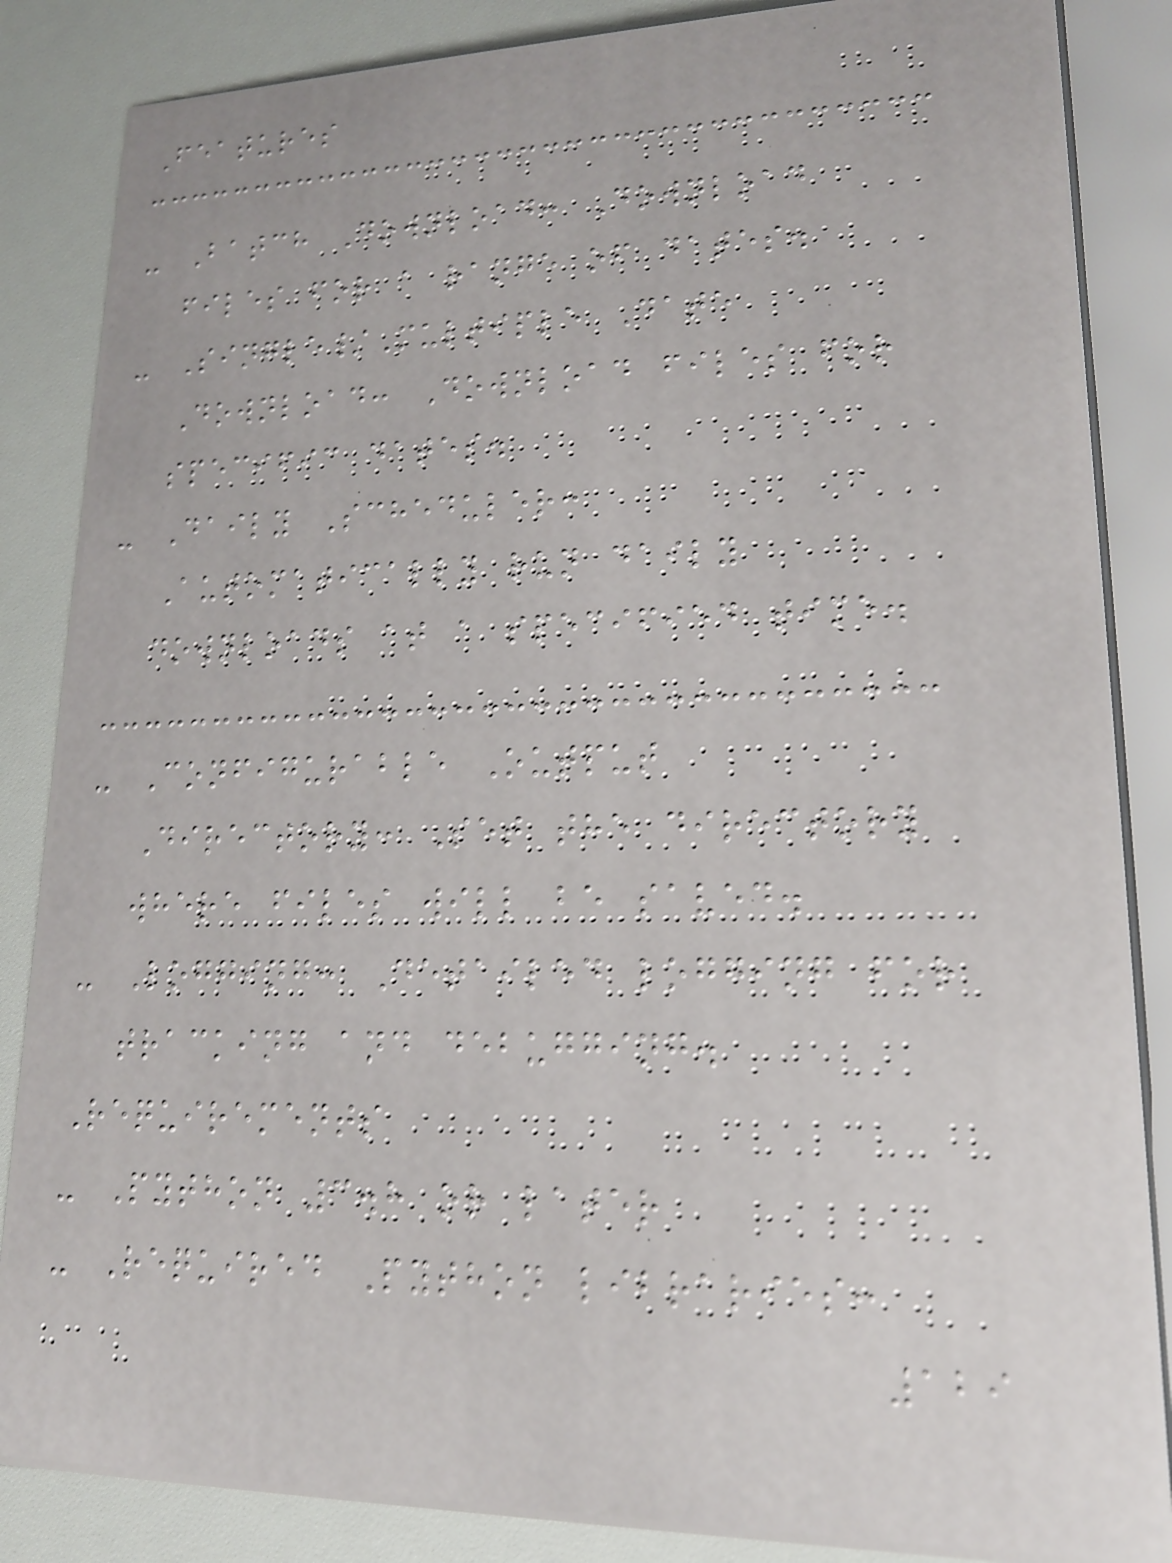Features
- Batch Download: Download
files for a range of dates.
- Single/Multiple Date
Download: Download files for
specific dates.
- Daily Scheduler:
Automatically run daily
downloads at a specified time.
- Configurable Output
Directory: Set the directory
where files will be saved.
- Logging: Detailed logging for
tracking and debugging.
Requirements
- Python 3.8 or later
- Required Python libraries:
129
